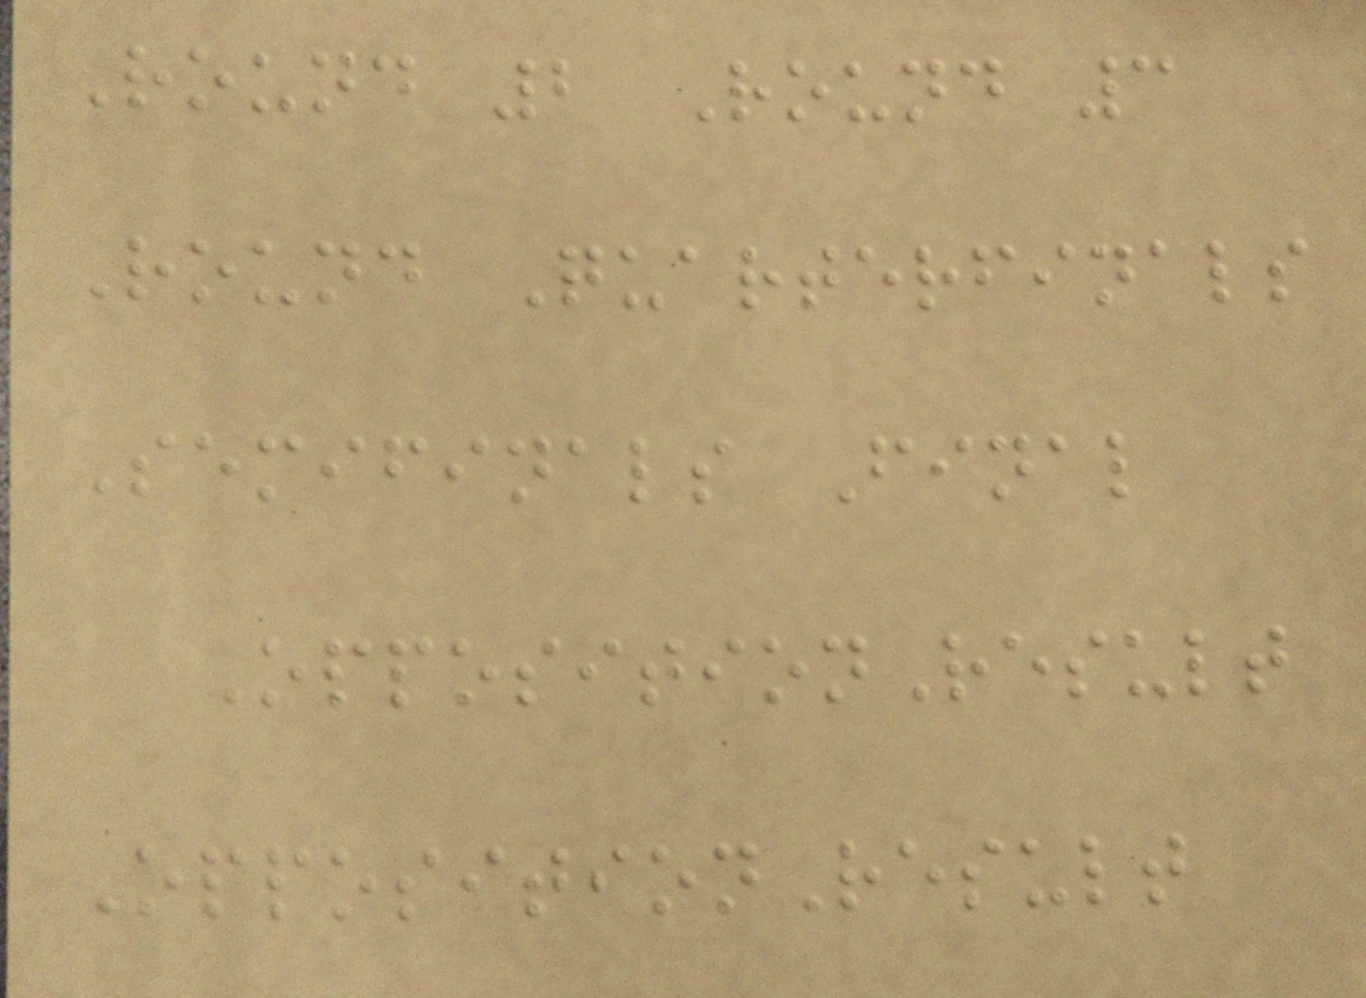Round 2 Round 3
Round Quarterfinals
Semifinals Final
OppositionResult
OppositionResult
